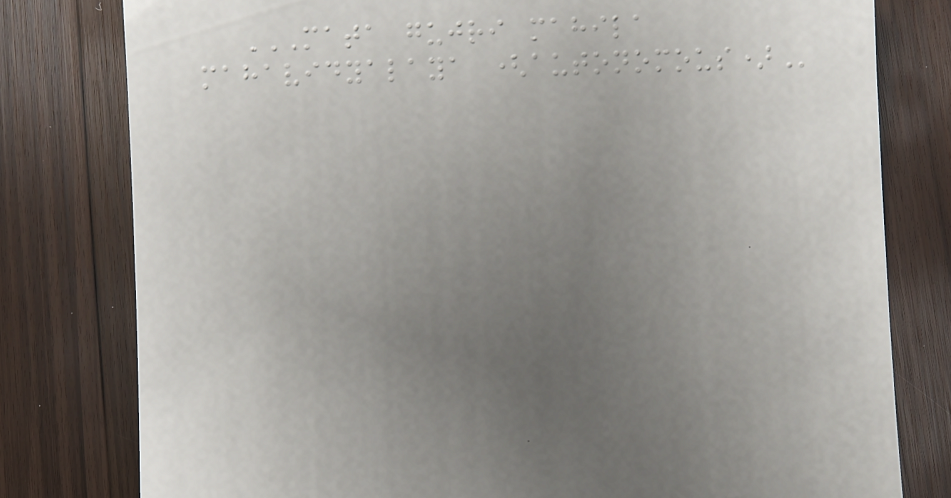MATA GUJRI MAHILA
MAHAVIDYALAYA (AUTONOMOUS)
